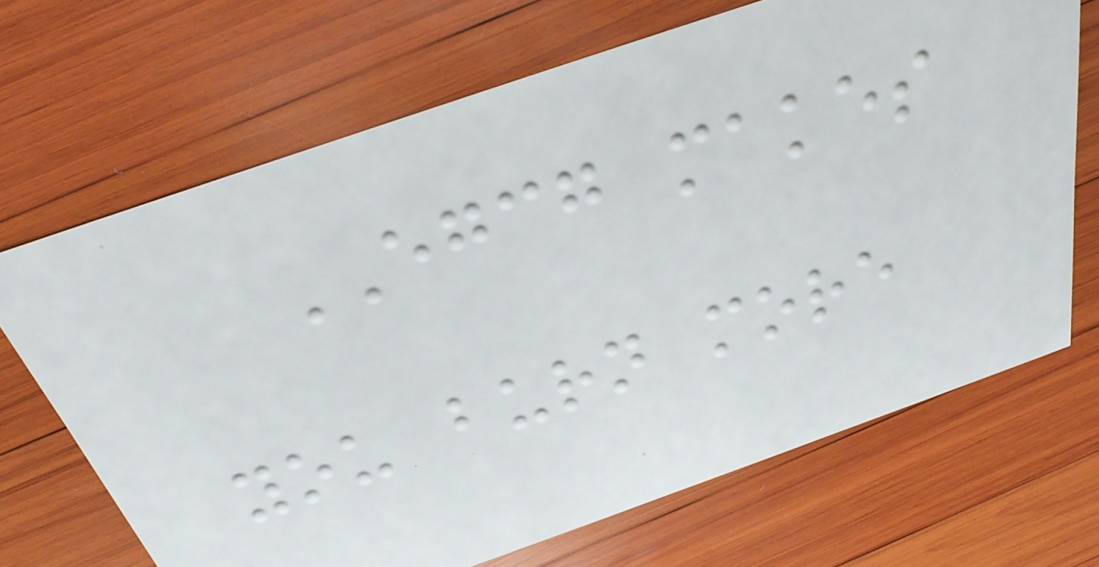EGCG makes
you burn more
